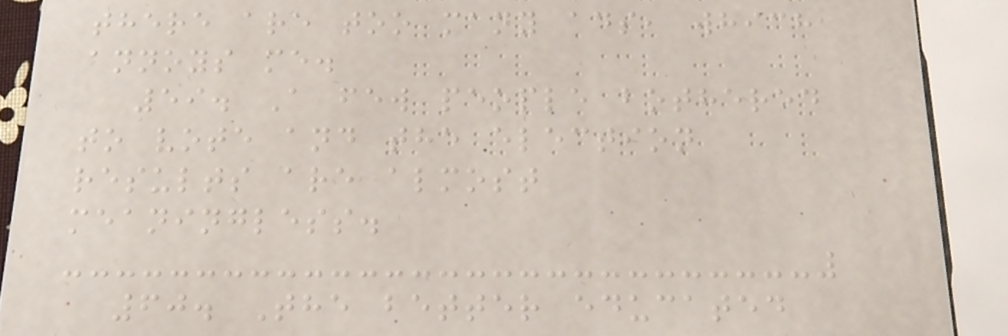there are too many ads, which
annoys me.
59. A few people bothered
to vote and the election
results are almost
meaningless.
60. The better educated
